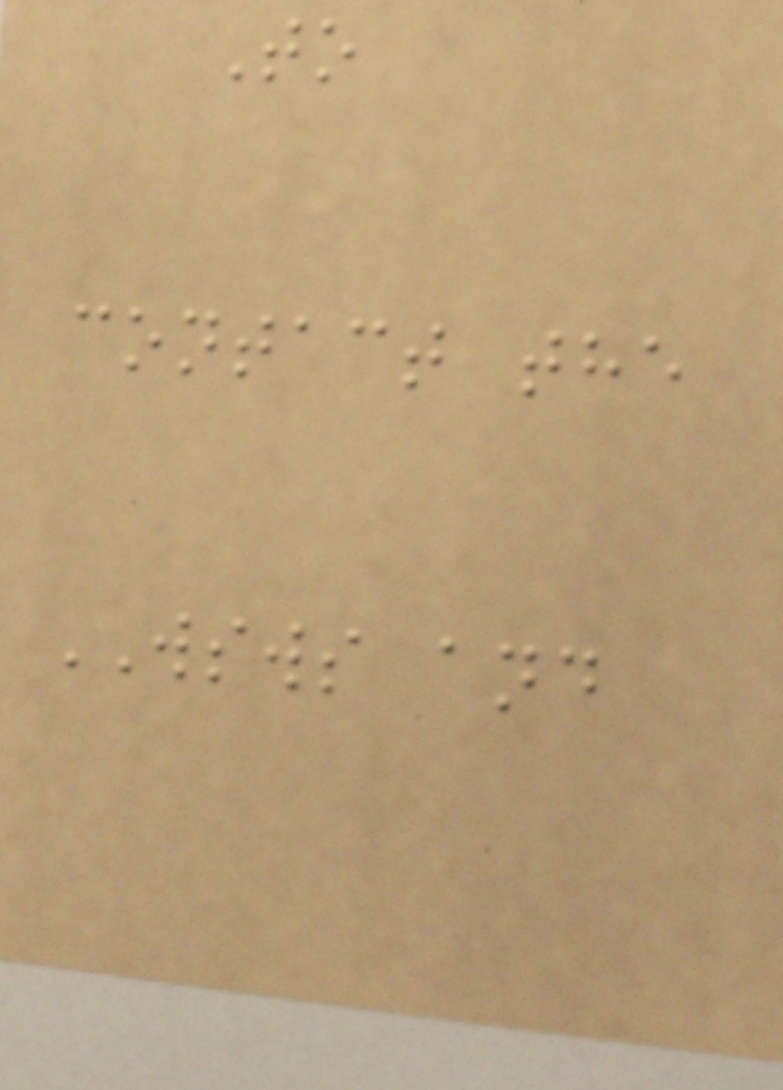To
contact the
WSWS and
